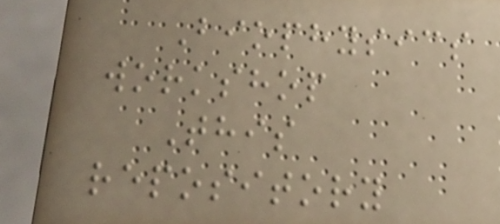Biophysics
workshop
This
repository
